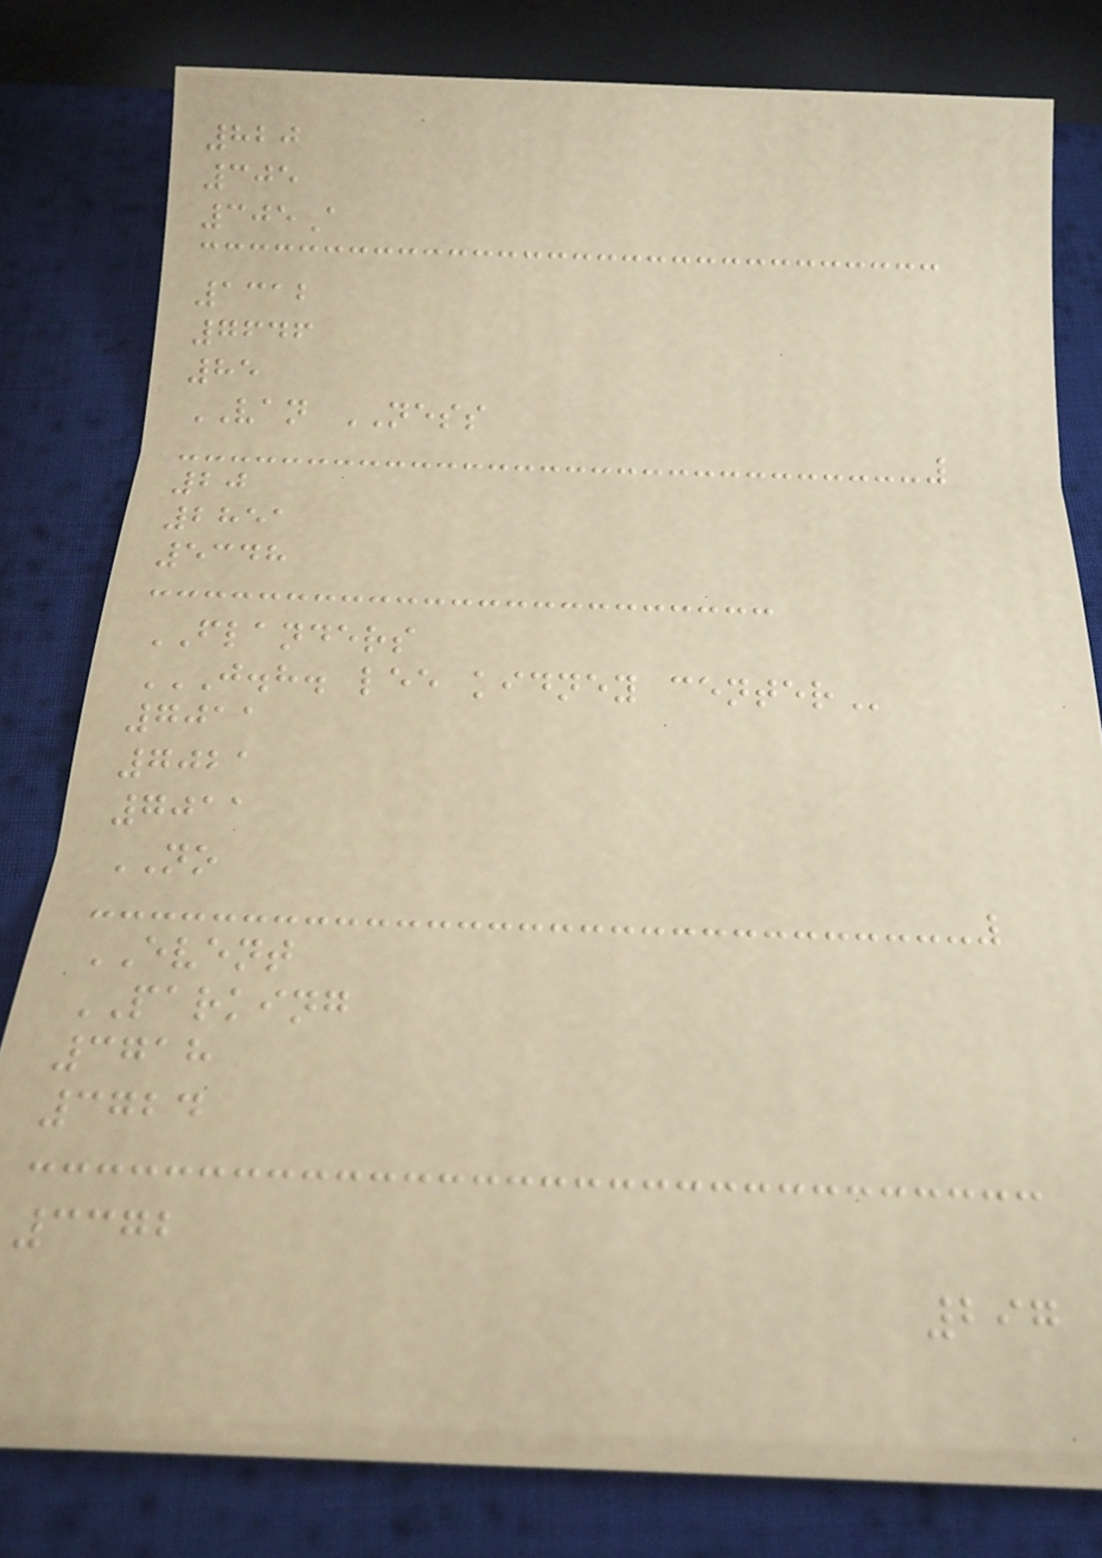820
305
305A
1312
7646
85
VAN NESS
20
2851
5348
FLANDERS
J.H. LEE KIDNEY CENTER
7011
7021
7011
NO
EVENT
PARKING
3718
3724
3372
297
